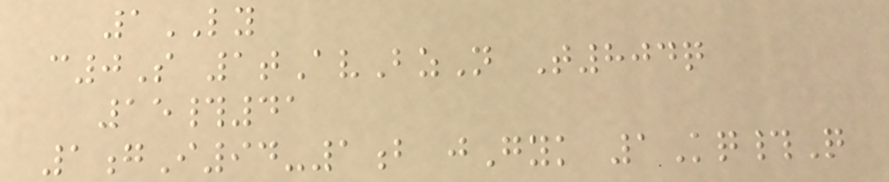1LY
c0S 1tAvBzN T804q
15#41
1gI94-1b jGyk 1Kq#Q
